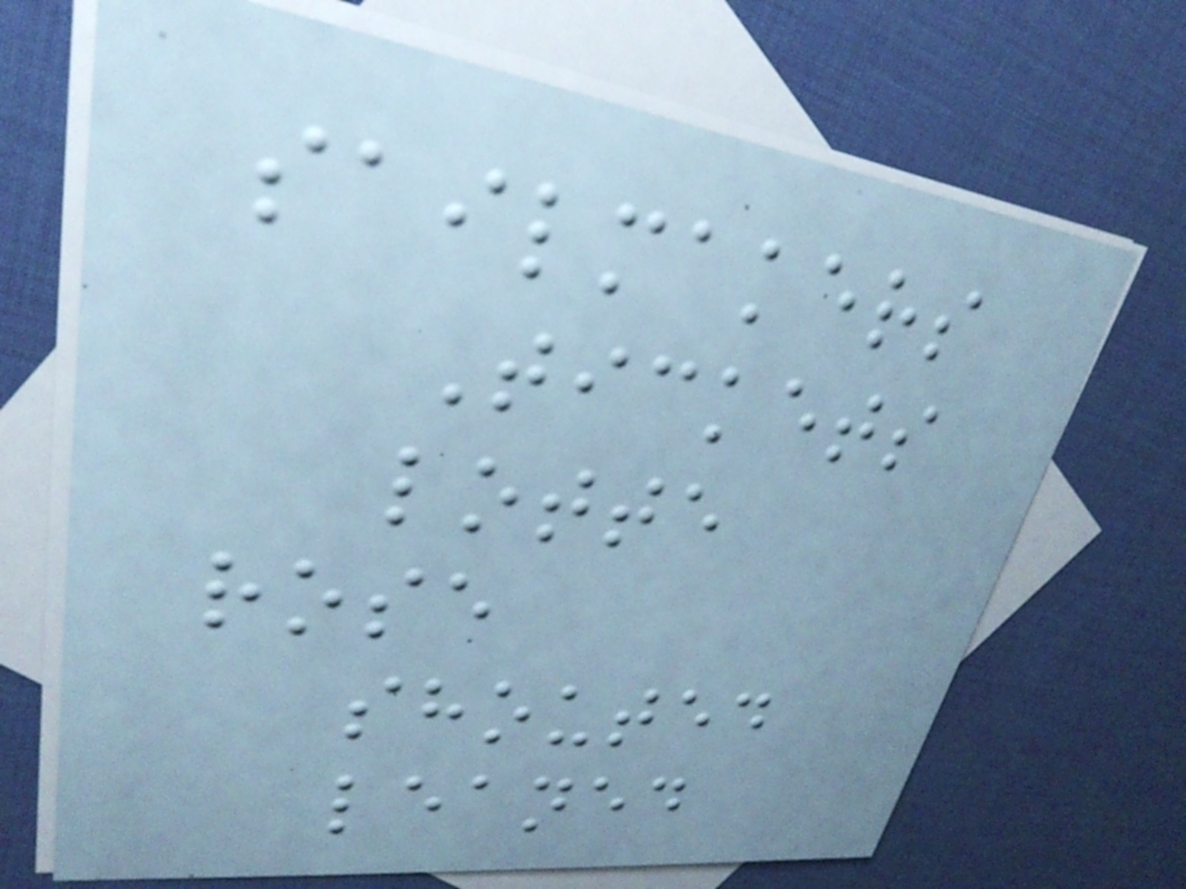sailmakers
Tickets
lotte
rose
shouted
leaned
